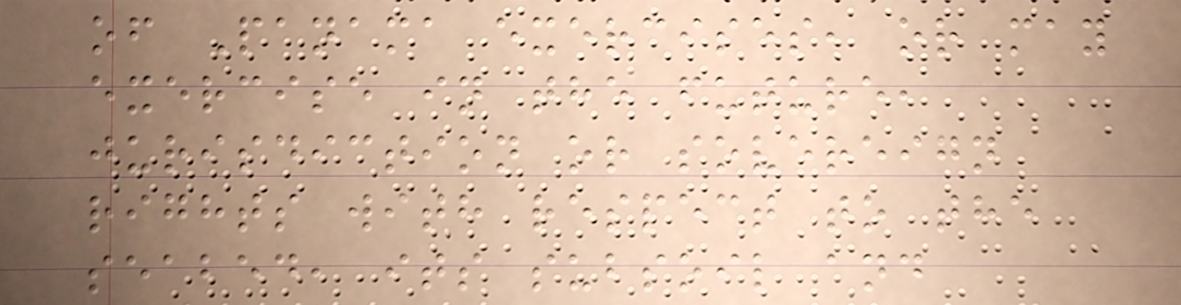of Panama exercises, or may
exercise in the future,
jurisdiction or sovereign
rights with respect to the
seabed, its subsoil and
